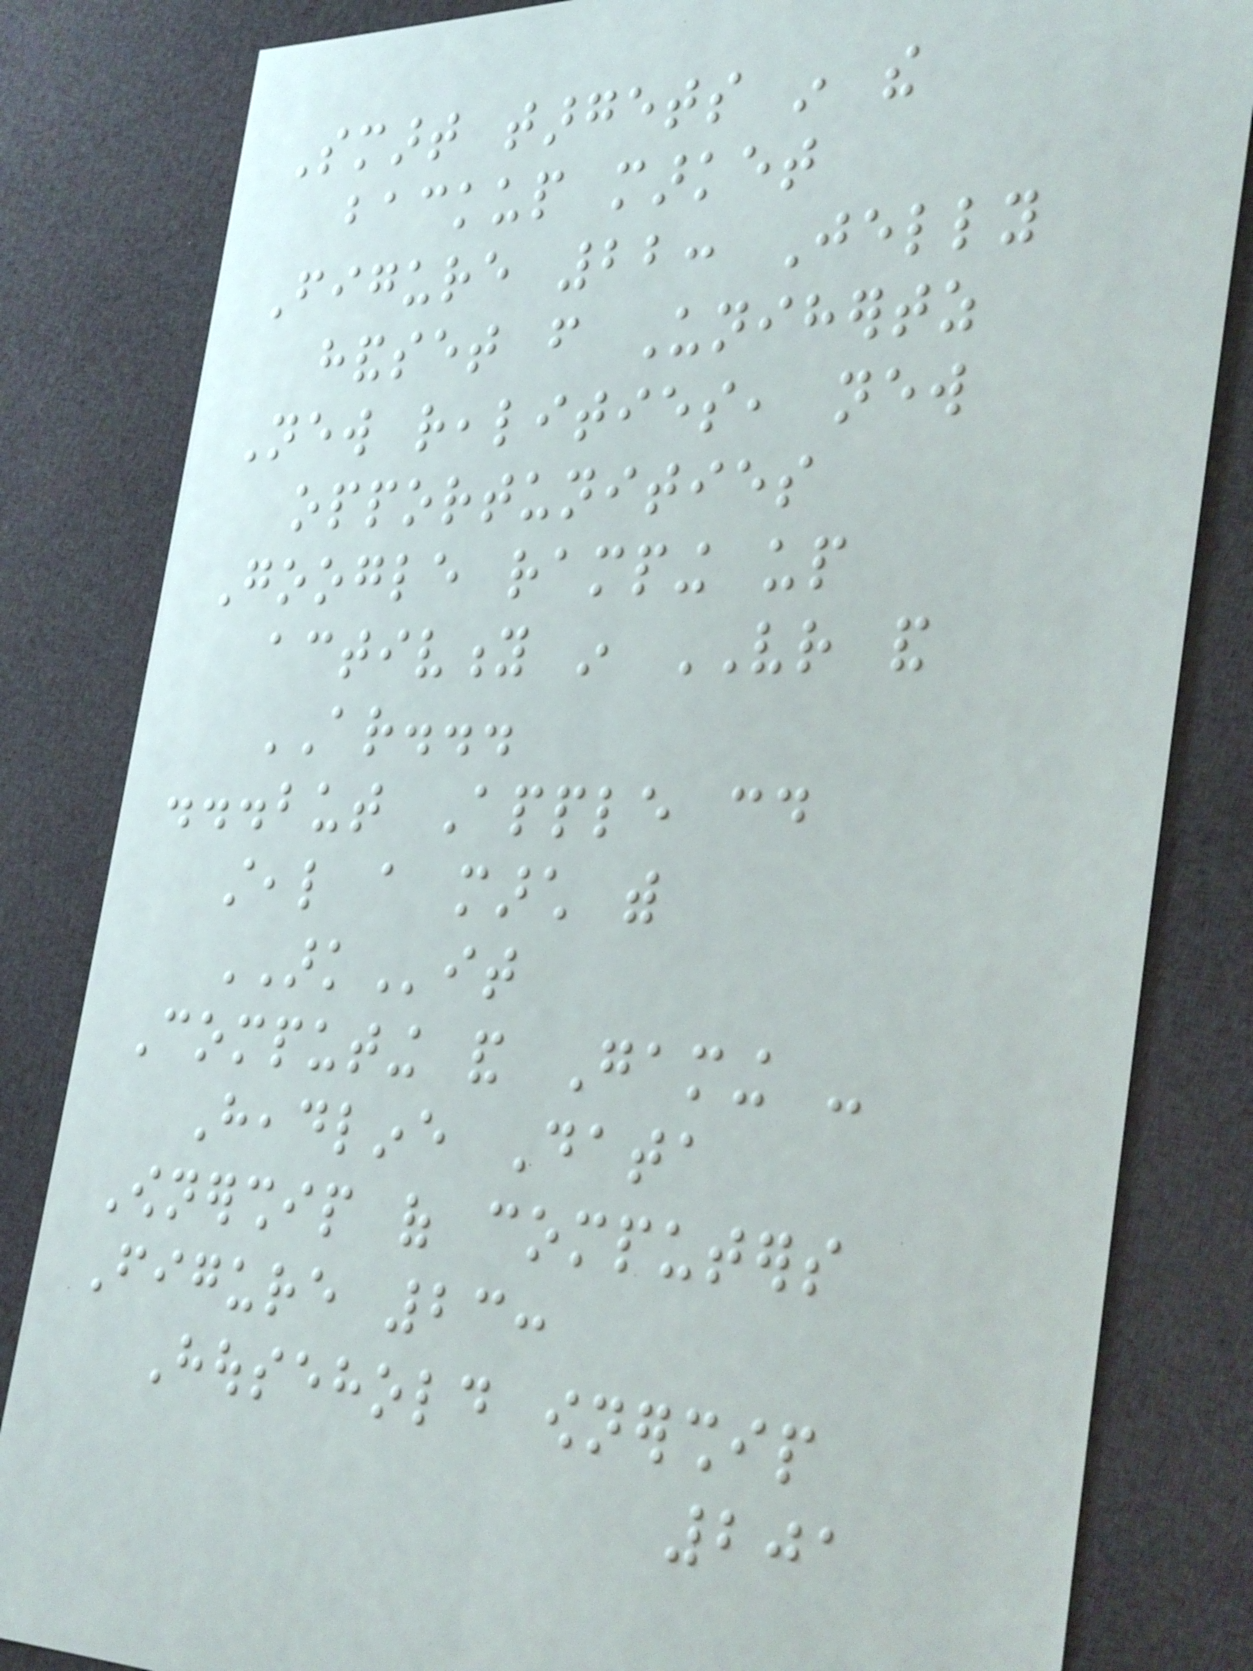Smart targets in the
backup market
Figure 22: Jelly
handset from Unihertz
New realities, new
opportunities
Google ramping up
activity in VR and
AR...
...but Apple could
steal a march with
ARKit
Computing and Gaming -
Headline Data
Ownership of computers
Figure 23:
Household ownership
201
